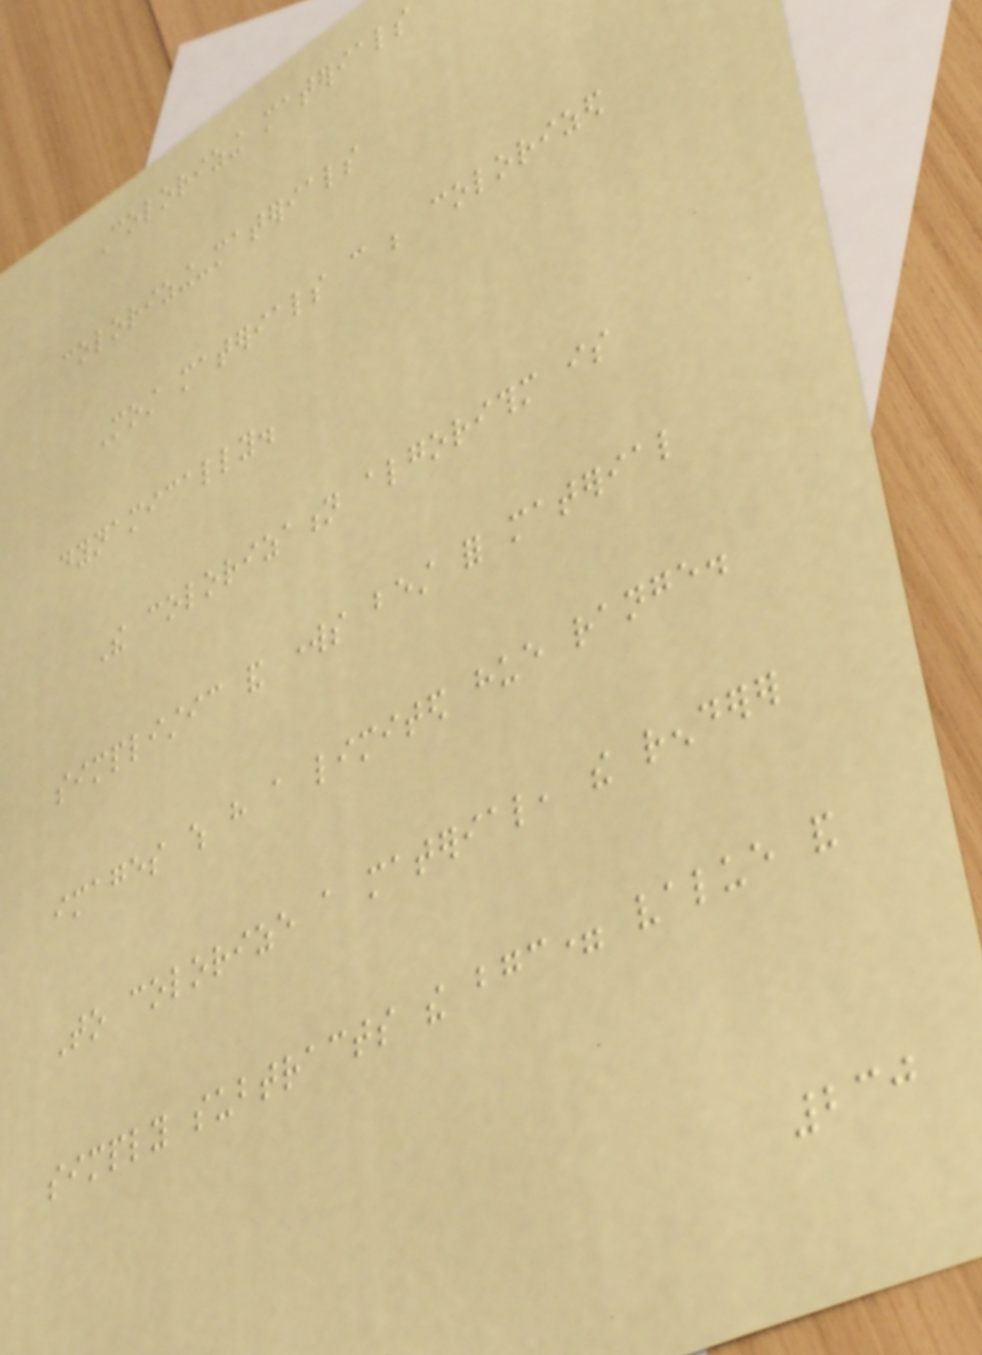Colorizing materials
colorizing-materials
Most materials can be colorized
dynamically.
The colorization algorithm is
simplistic and works best for material
images which have a limited hue range.
To colorize a material, the renderer
simply subtracts the bgc= value and
230
